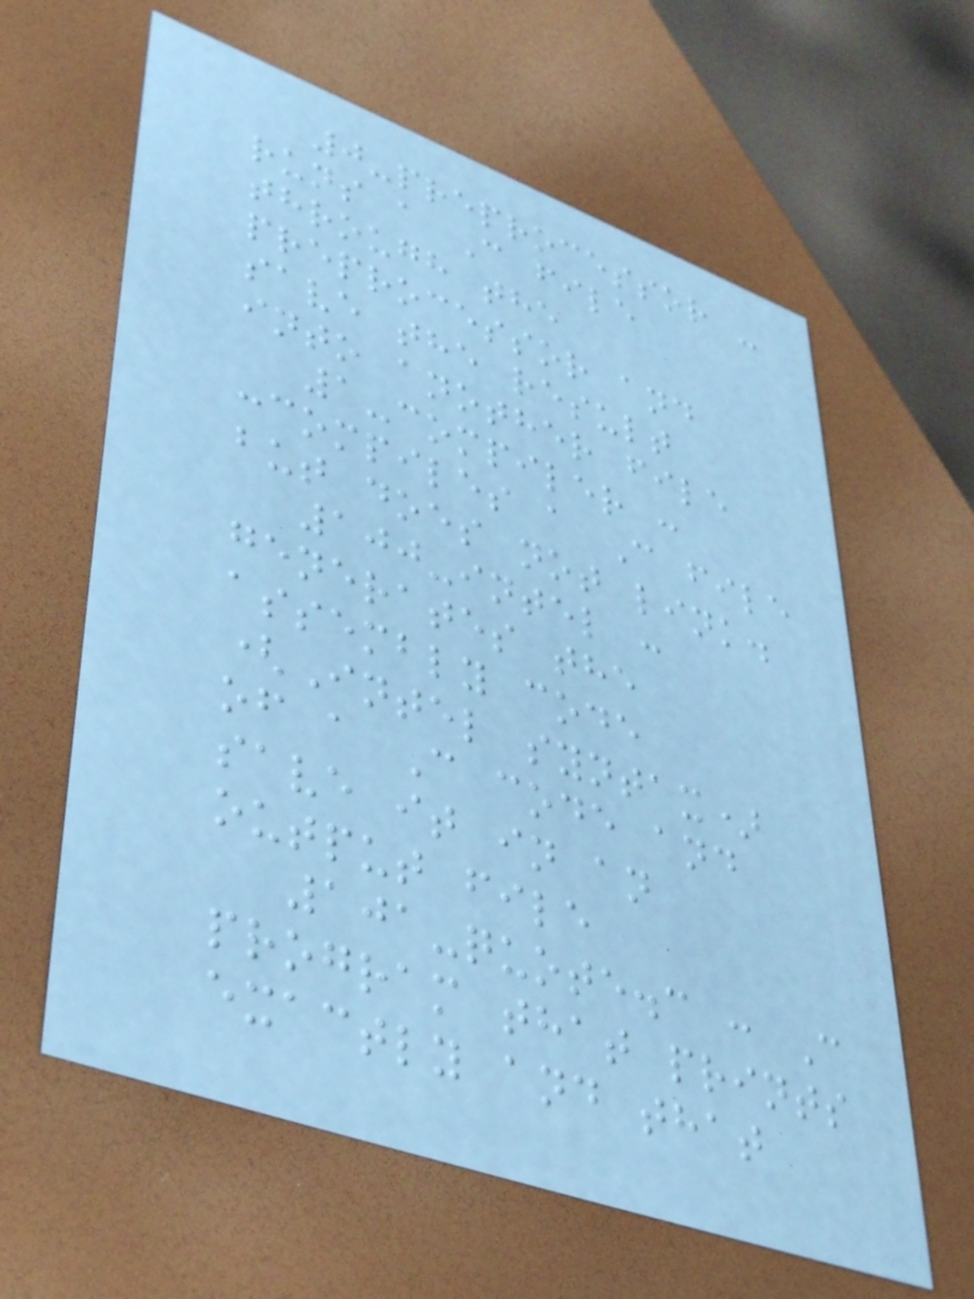0-preprocessor -
runs a C file
through the
preprocessor and
save the result
into another file
1-compiler :
:compiles a C file
but does not link.
100-intel :
generates the
assembly code
(Intel syntax)
of a C code and
save it in an
output file
101-quote.c : C
program that prints
exactly and that
